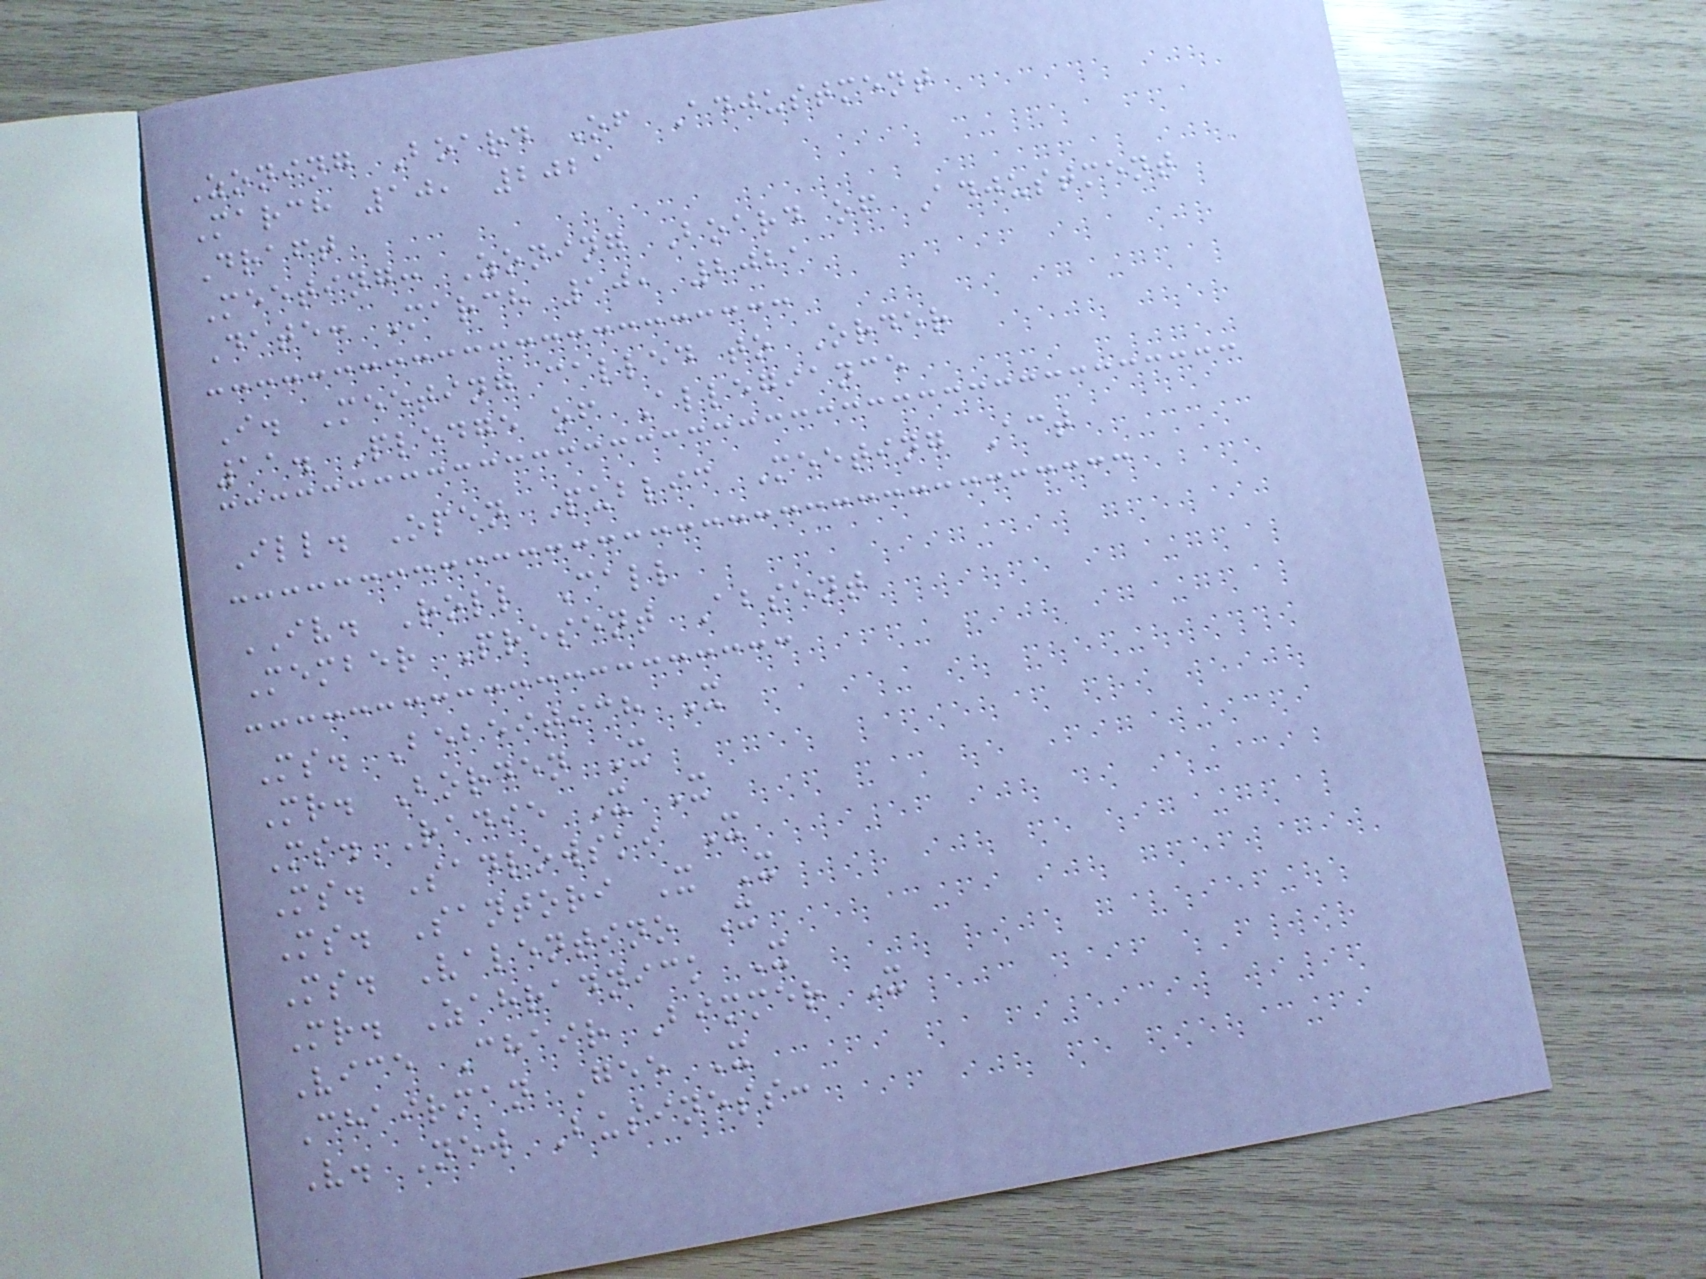Zoning Board Of Adjustment
March 10, 2021
Draft
Meeting: Zoning Board of Adjustment
Date: March 10, 2021
I. Meeting called to Order
11. Pledge of Allegiance
Ill. Open Public Meeting Act
IV. Roll Call
Member Present Absent
Ms. Bebeitich X
Mr. Borden X
Ms. Radie X X
Ms. Sadlowski X
Ms. Santori X X
Ms. Valentino X
Mr. Zahradnick X
Vice Chair Bimmer X
Chairman Gee X
V. New Business:
